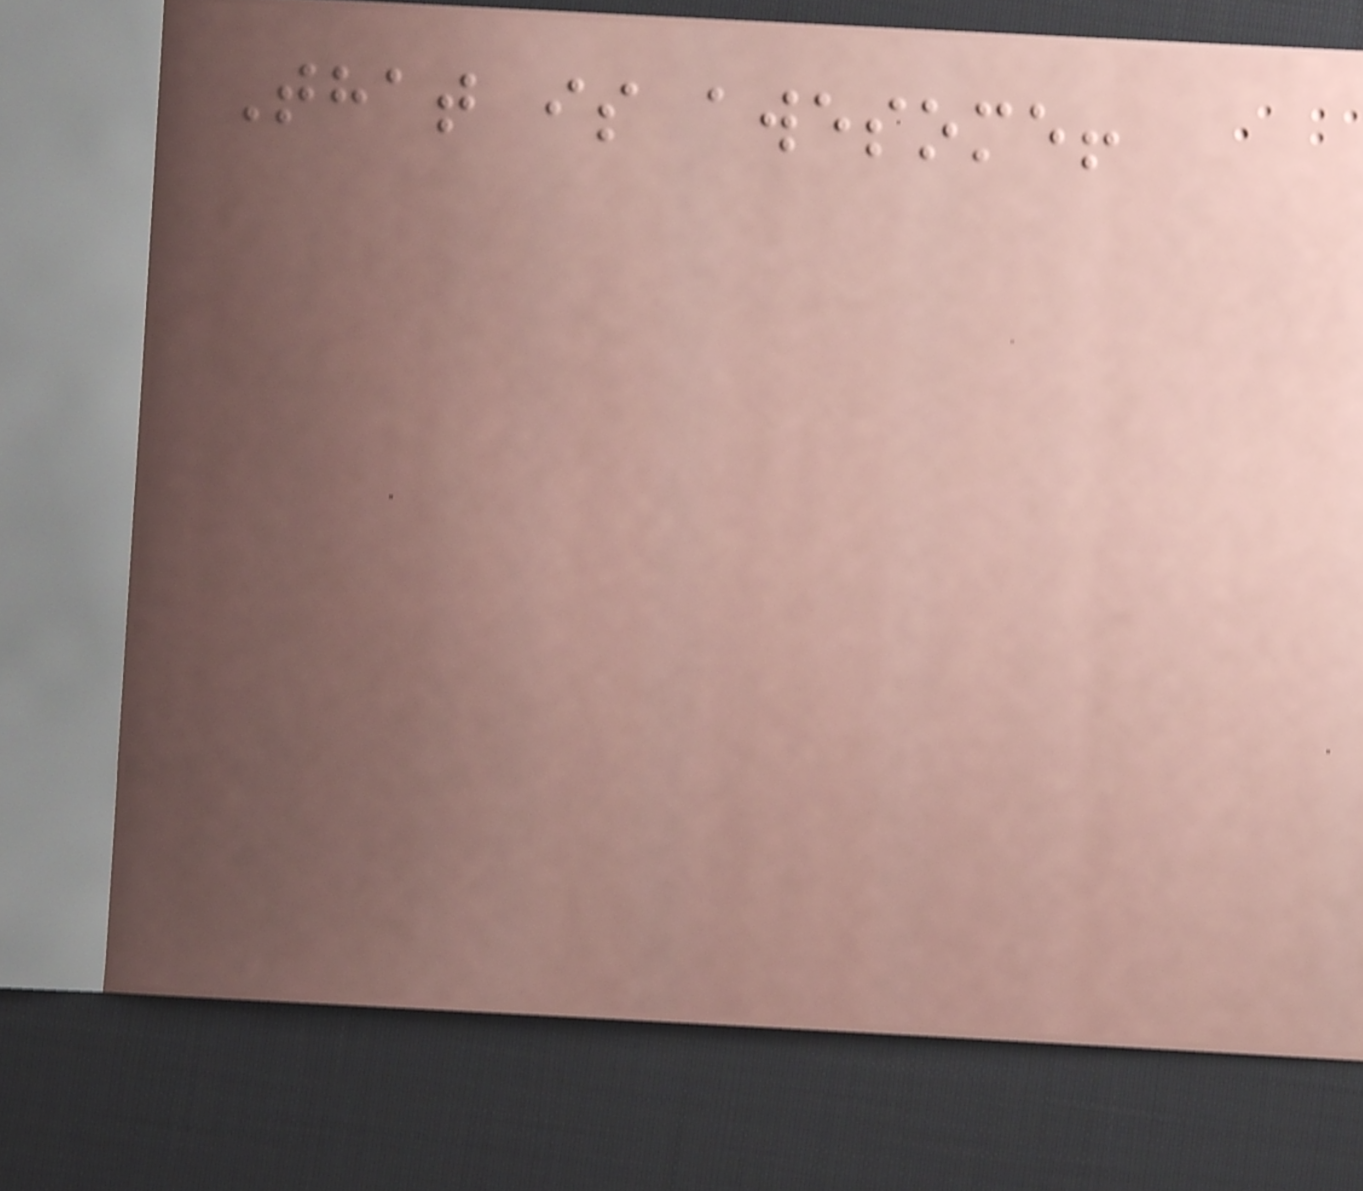That is awesome!
